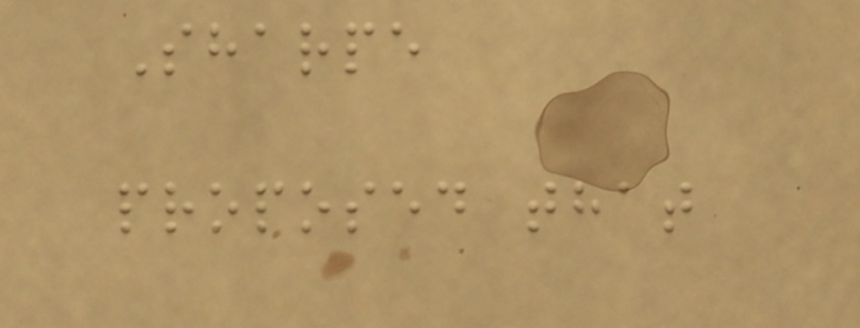Sharpe
proposed that
